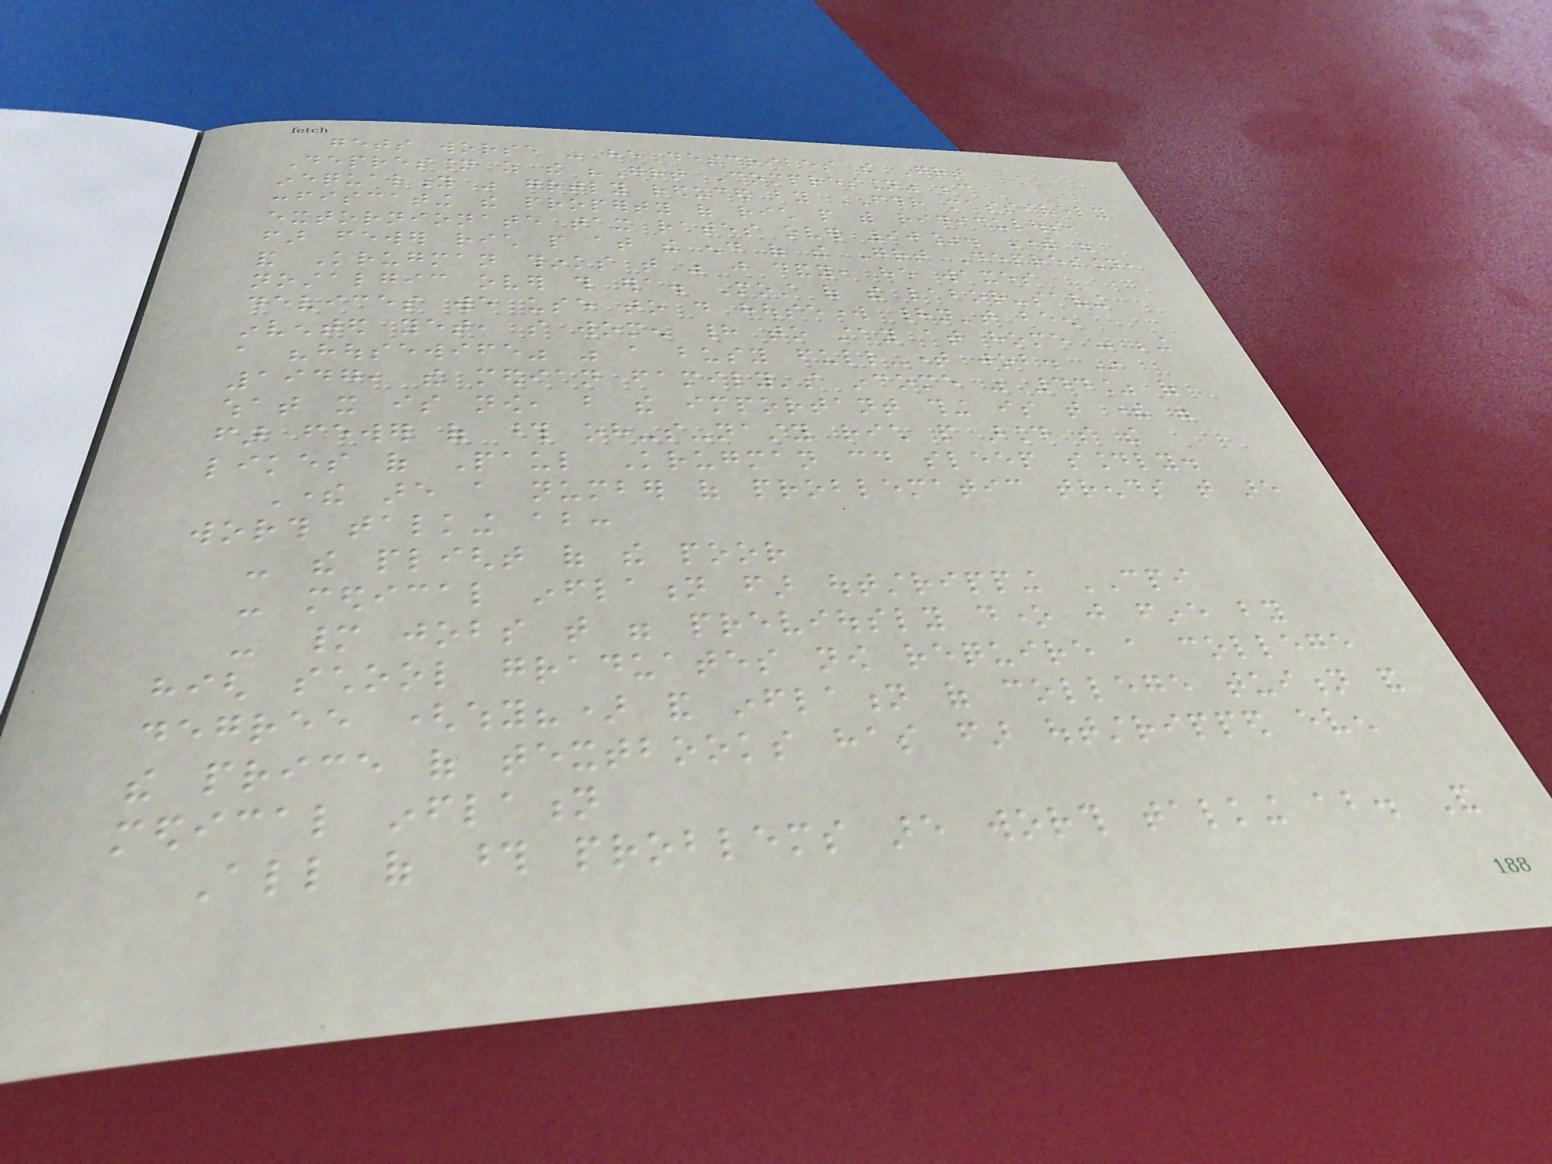gets worse - he describes the Great
Depression as the "Great Compression" because
inequality was greatly reduced by FDR massively
confiscating the property of rich people with ridiculous,
extornionate tax rates over 90%. There were
far fewer rich people at the end of the Great Depression,
and Krugman thinks that was just dandy, he waxes
nostalgic over this era. Most of the labor-saving
devices we use to do housework hadn't been
invented yet, so women had to stay at home - being
a "housewife" was a busy full-time job. In
1947, the median family's income was 44% of
what it is now, but the important thing is that there were
far fewer of those oh-so-nasty rich people around so the
likes of Paul Krugman could sleep soundly.
There are a number of problematic trends that are
worth talking about:
- the plight of the poor
- medical inflation far outstripping CPI
- many jobs that were previously done just fine by
high school graduates now require a college
degree (why?) and inflation of college tuition and
the price of textbooks has far outstripped even
medical inflation
All of those problems are worth talking about. And
